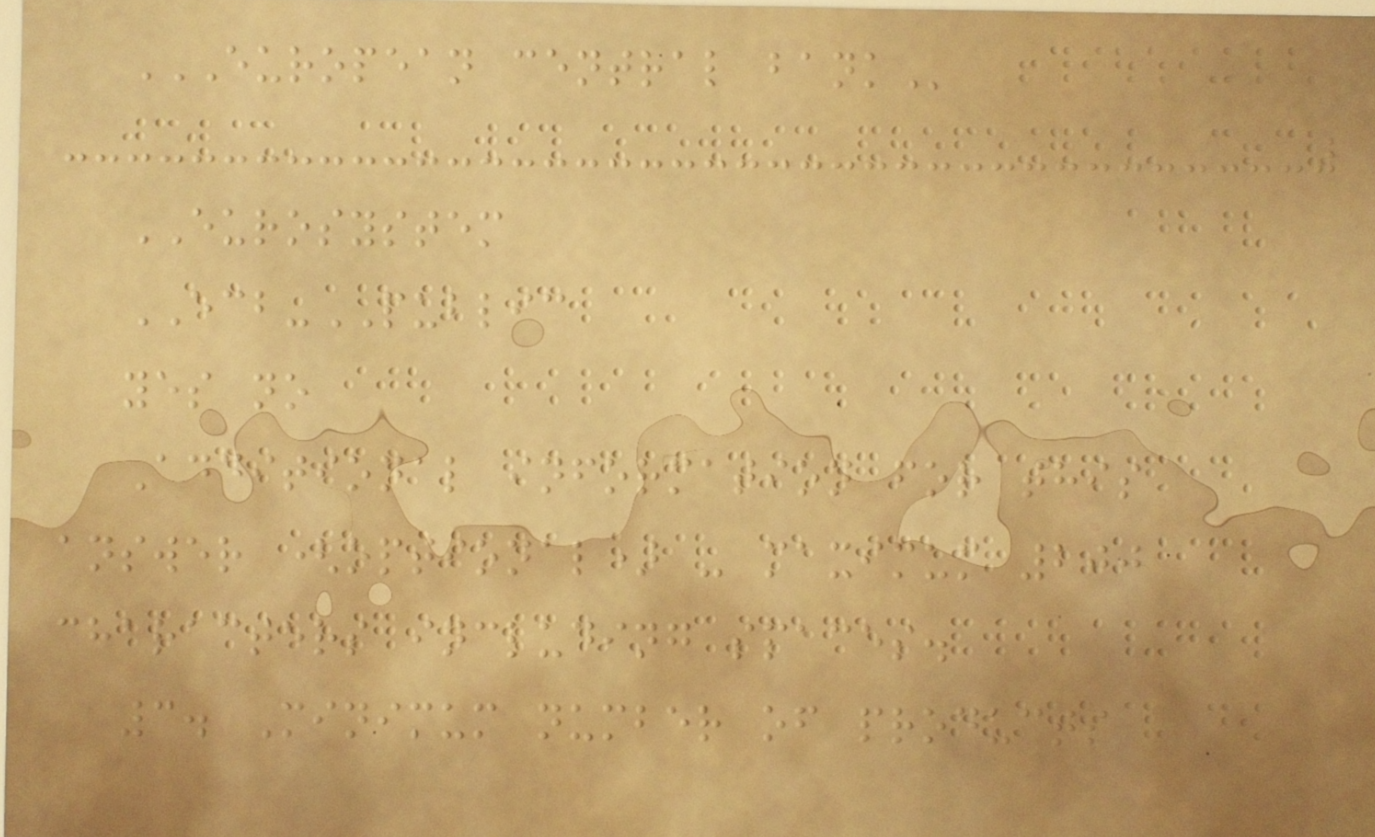EUROPEAN CENTRAL BANK
EUROSYSTEM
ECB-PUBLIC
yes no
Additional information for this
answer (optional) - maximum 200
characters including spaces.
3. Minimum number of products
